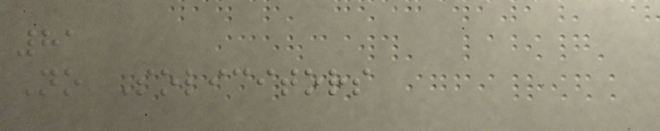81
No Solicitors
